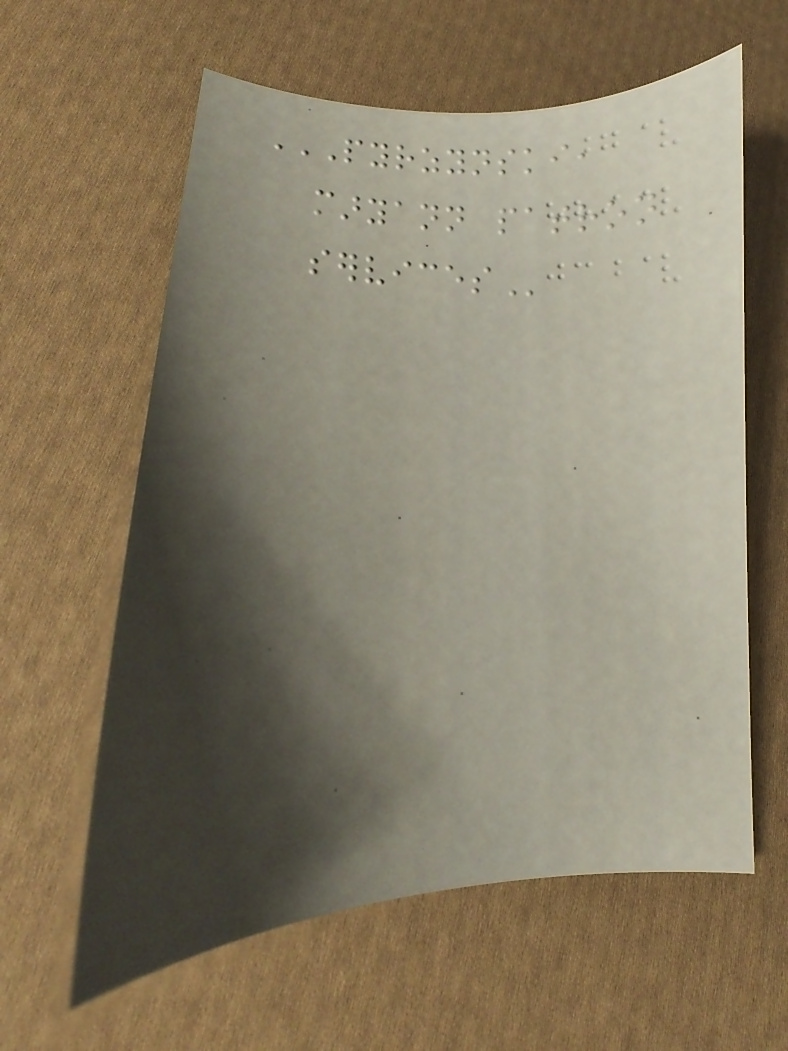PYRZYNSKI,
MARYANN PATRON
SERVICES
